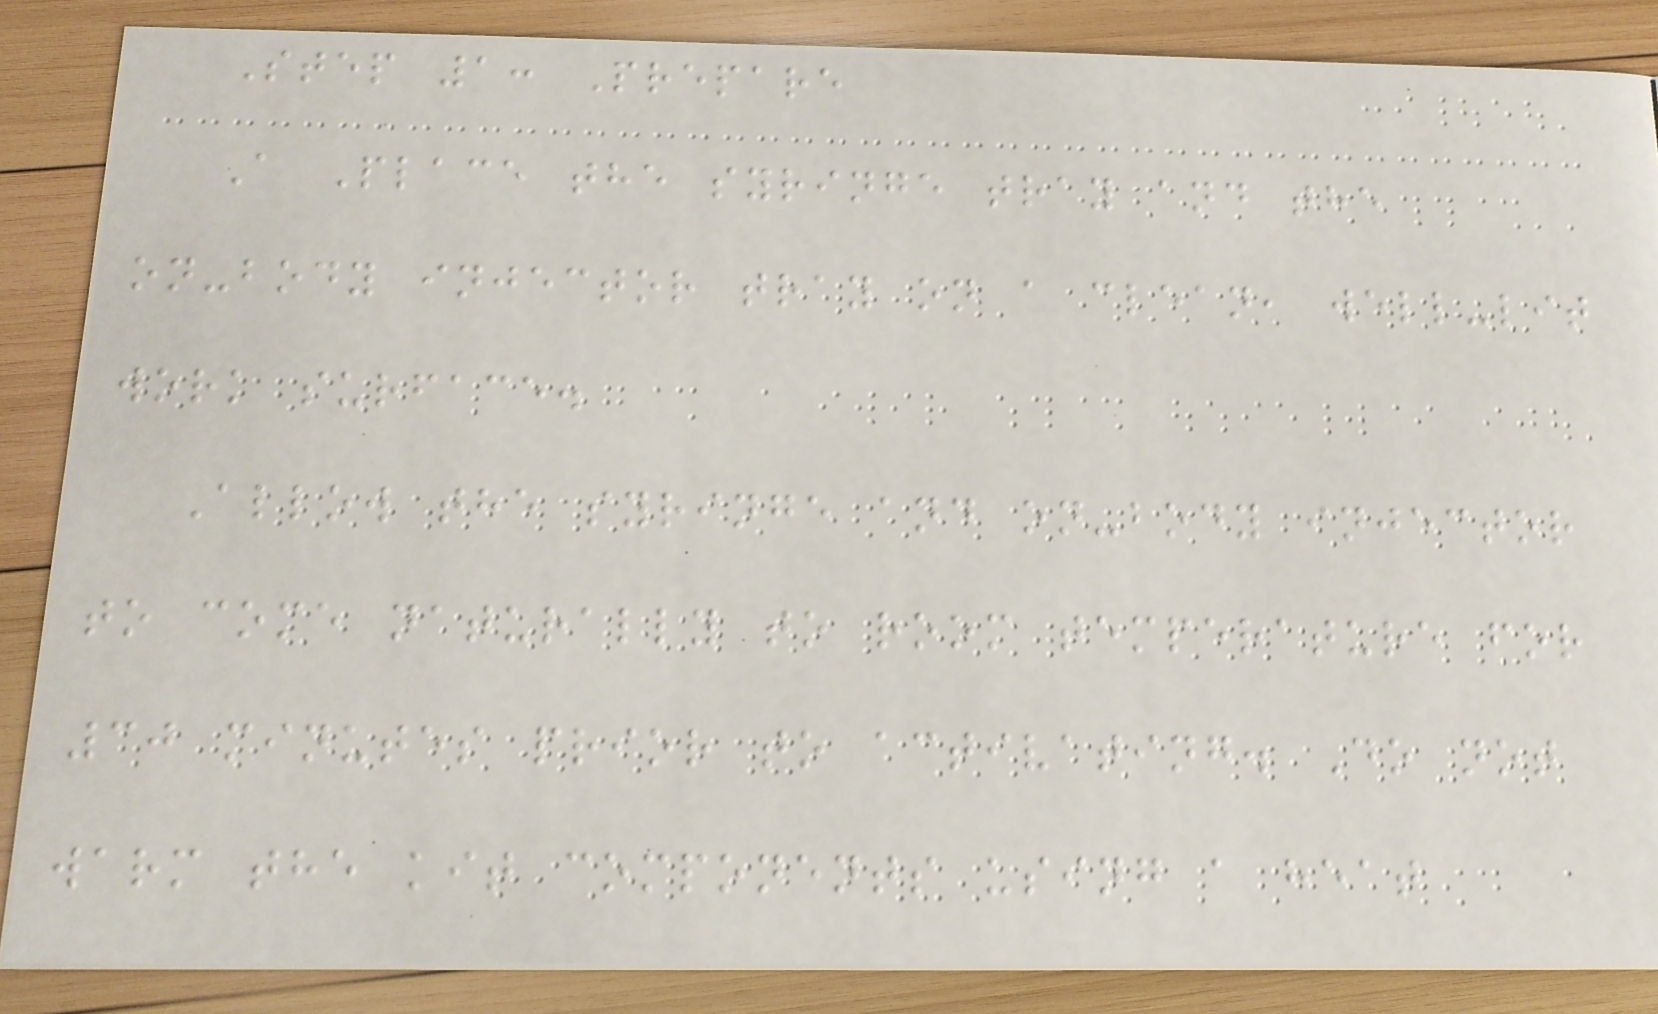Step 1: Prepare
A Place the syringe tray and the
on-body injector tray on a clean, well-lit
work surface.
Allow the syringe and on-body injector
to come naturally to room temperature for
30 minutes prior to activating. Do not
warm the kit components using a heat
